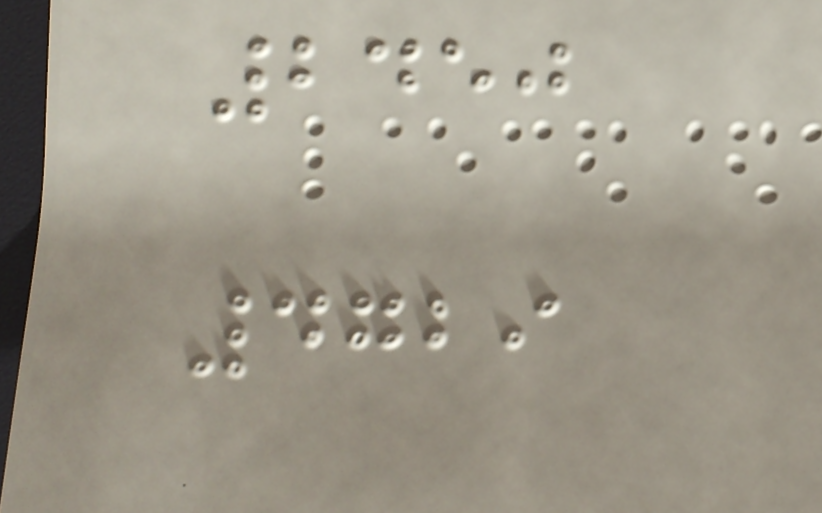2450
4729
